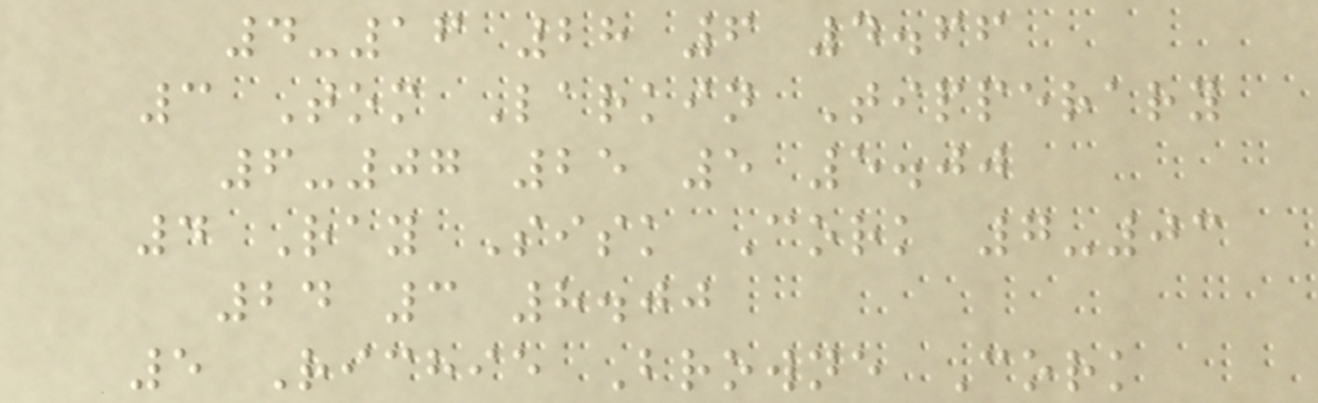4-16 28 6 4.66
3 Tom Larkin Tipperary
6-07 25 5 5.00
4 Ray Sisk Cork 7-03
24 3 8.00
5 Richie Browne Cork
